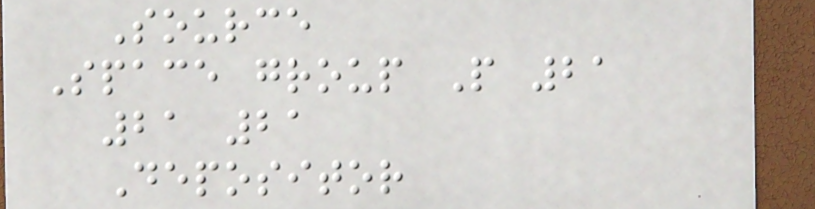Source
Space group P 21
21 21
Depositor
